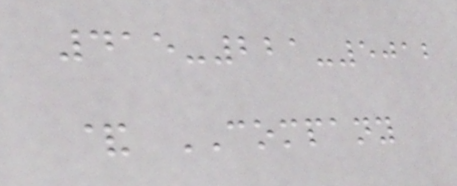415-221-5012
& COMPANY
